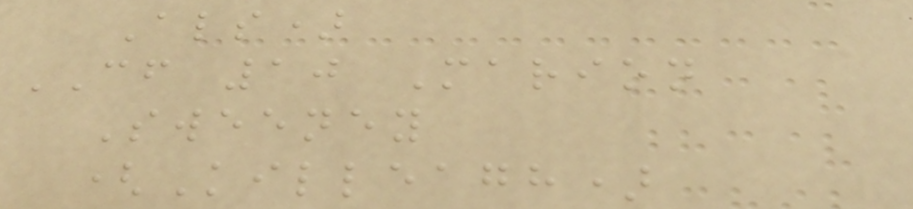Als)
CF 10 Marion
Sweeney
(Killeagh)
